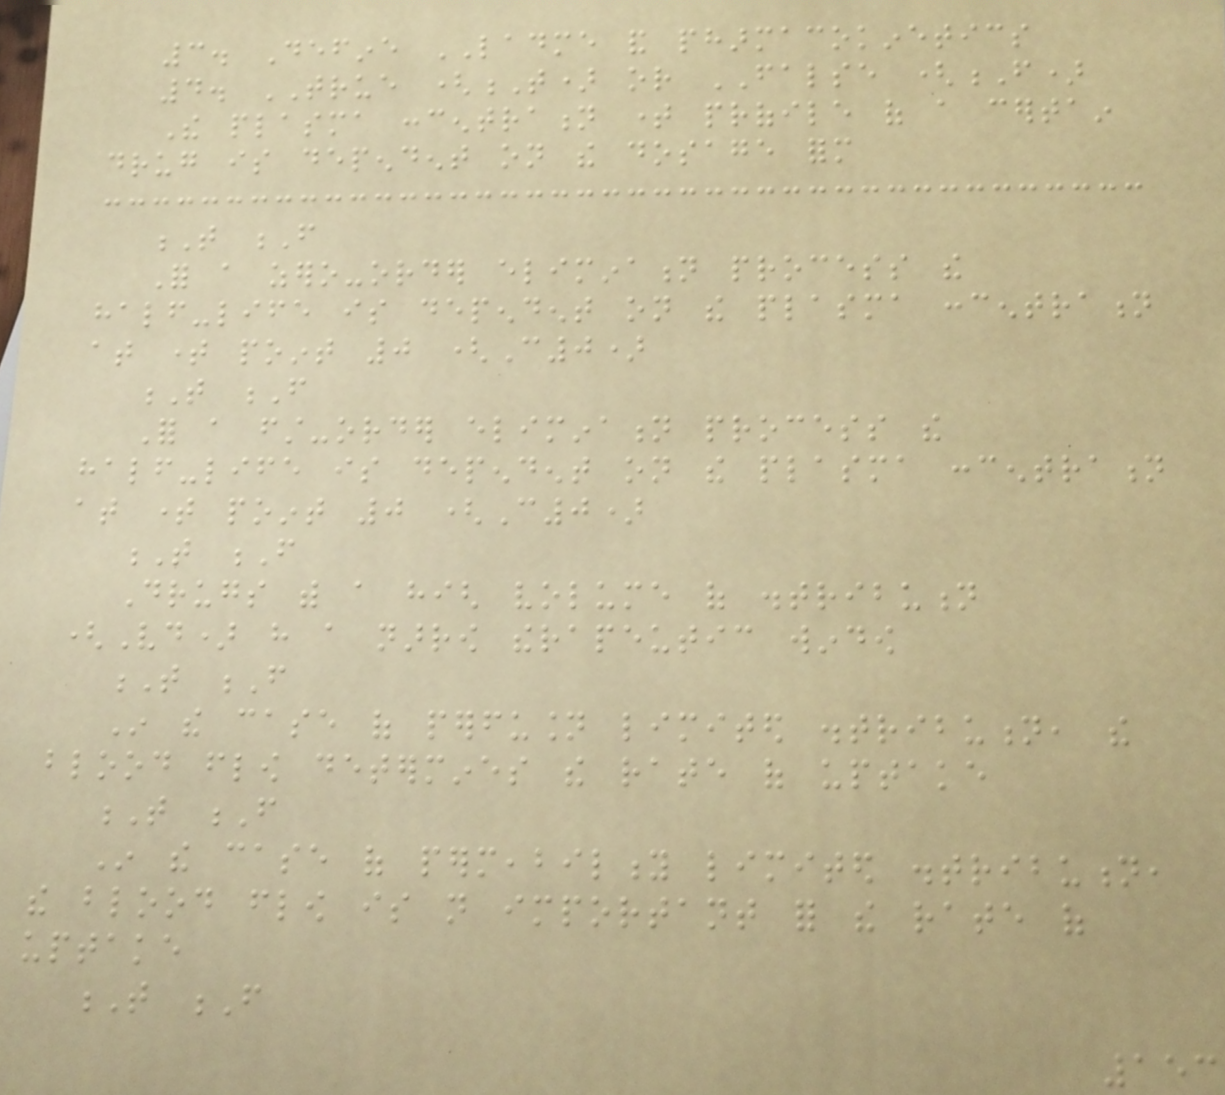3. Define LADME and pharmacokinetics
4. TRUE (T) or FALSE (F)
The plasma concentration time profile of a certain
drug is dependent on the dosage form
T F
For a zero-order elimination process the
half-life is dependent on the plasma concentration
at time point 0 (C0)
T F
For a first-order elimination process the
half-life is dependent on the plasma concentration
at time point 0 (C0)
T F
Drugs with a high volume of distribution
(Vd) have a narrow therapeutic window
T F
In the case of perfusion limited distribution, the
blood flow determines the rate of uptake
T F
In the case of permeability limited distribution,
the blood flow is not important for the rate of
uptake
T F
153
